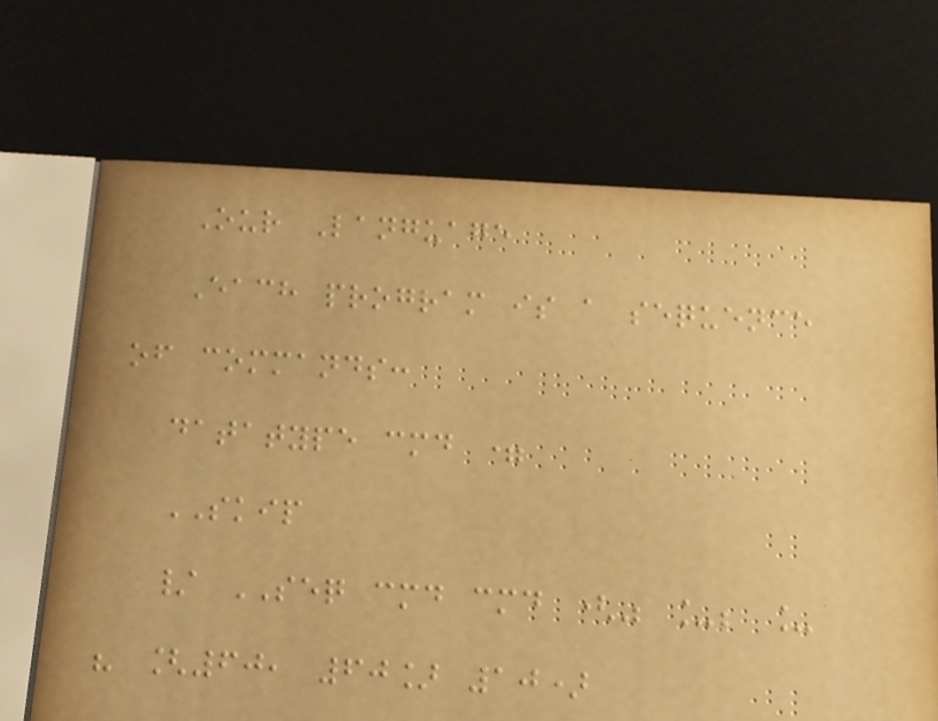Our Language
Each program is a sequence
of commands:
datatype cmd =
SKIP
/ SEQ cmd cmd (" _; _
" [60, 60] 10)
